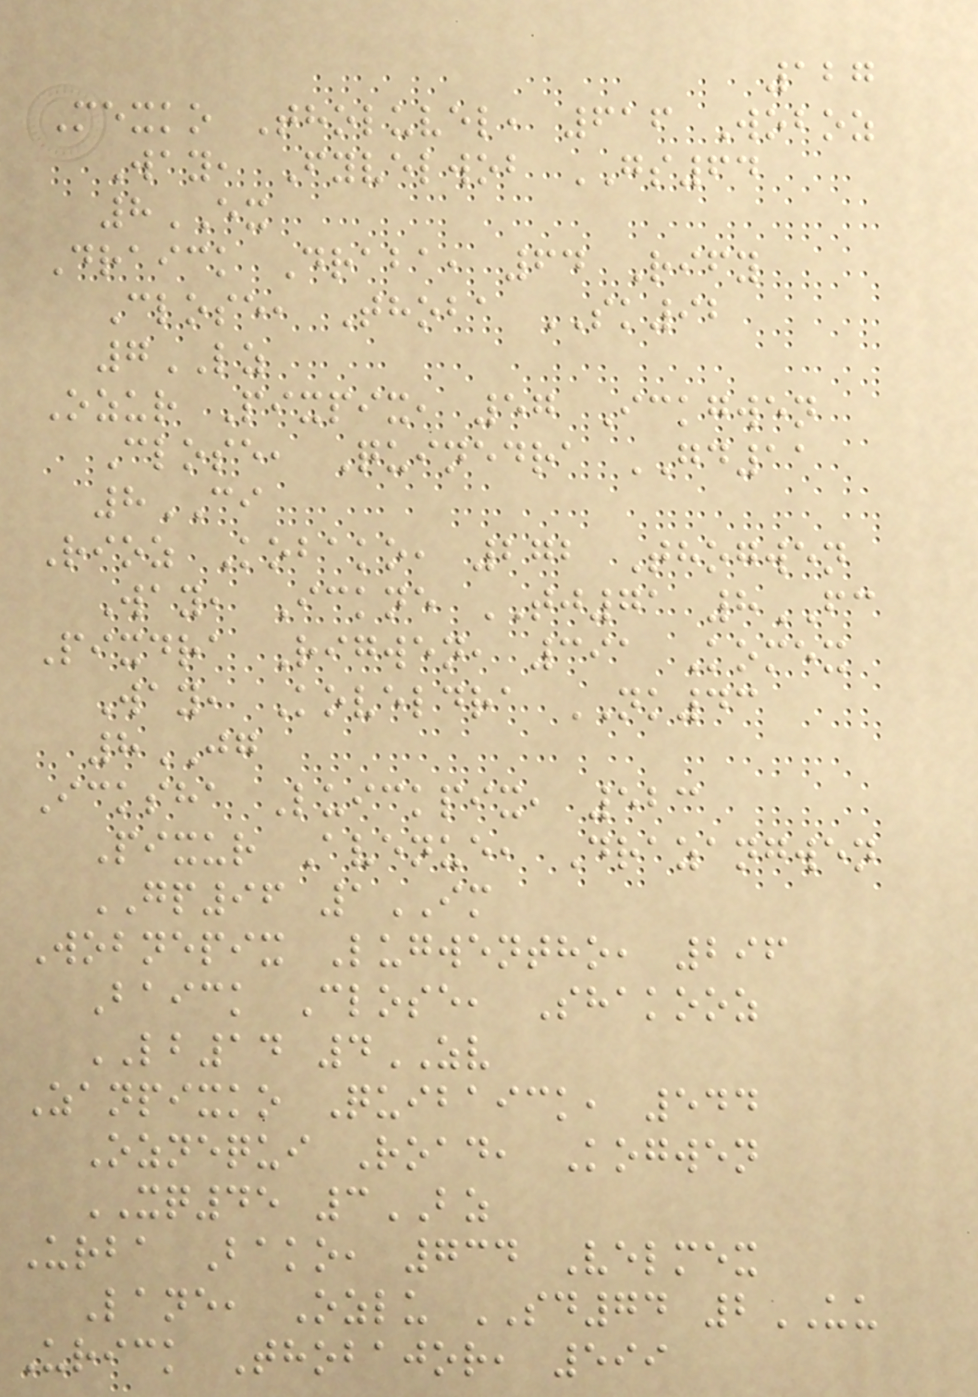127
Mexko Tholuvel, 616 Woboz
Way, Fyvelwob GS64
8EX
Draick Draba, 64 Rify
Close, Thoba SK92
7LZ
Ozur Pixpix, 57 Ickgwen
Close, Quinedra GD11
8CI
Rioz Kobako, 272 Thogwen
Way, Ickne TJ71 8FC
Pixdra Rigwen, 391 Komex
Way, Koveldra NK43
8JG
Icksha Luickpix, 523
Pixur Avenue, Drazangwen
GP96 1IM
Wobnepix Lugwentho, 296
Baick Close, Shakooz
LB14 4ZV
Zanpixko Quibaick, 544
Oznequi Road, Kogwen
XQ45 3BZ
Urba Bako, 734 Velmex
Lane, Ozlu SD74 2UU
Urick Thobajor, 599
